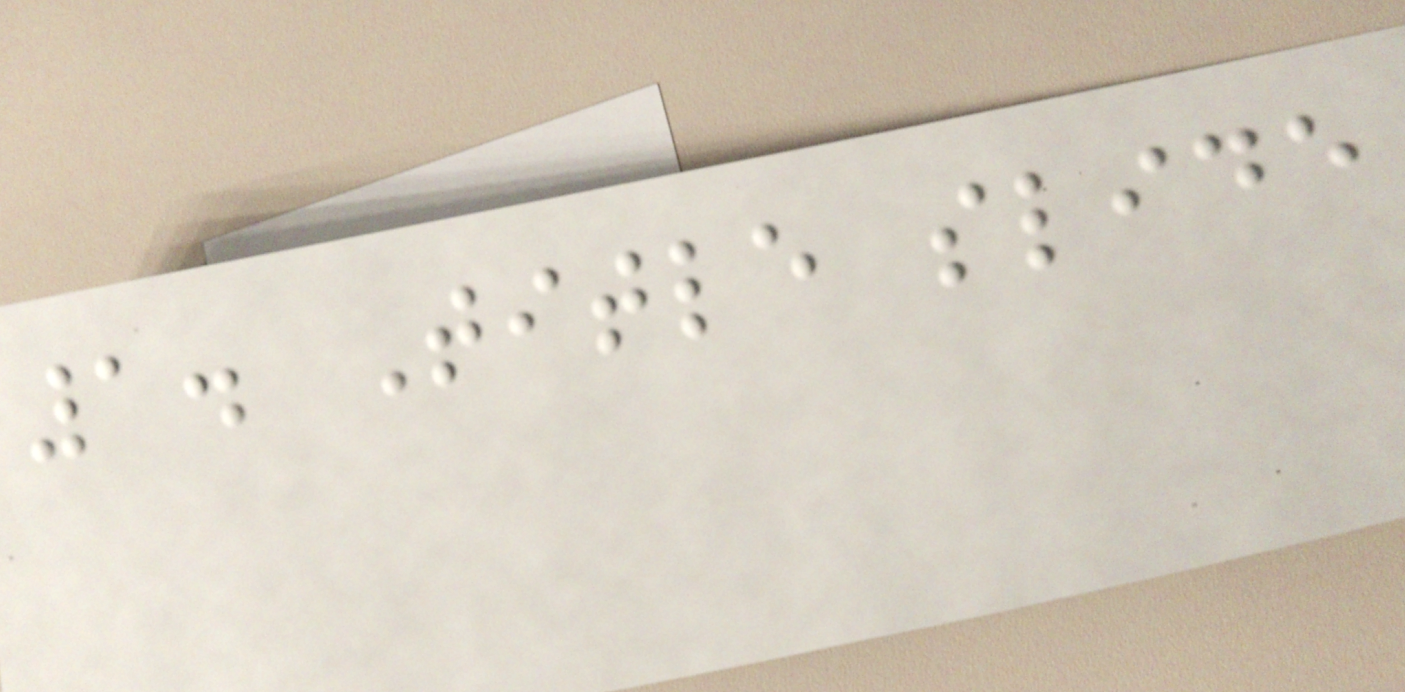1. Title slide
